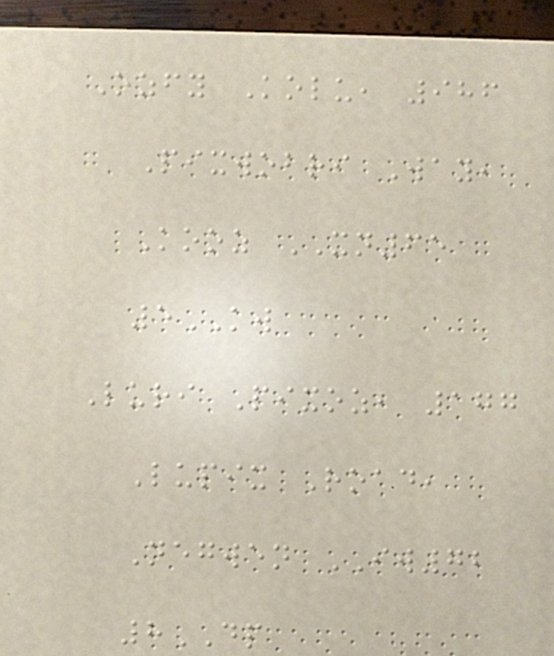Ozfy Kolu, 986
Pixwobri Way,
Kooz XN65
5KW
Luri Pixoz, 177
Lupix Road,
Negwen IW72
8DP
